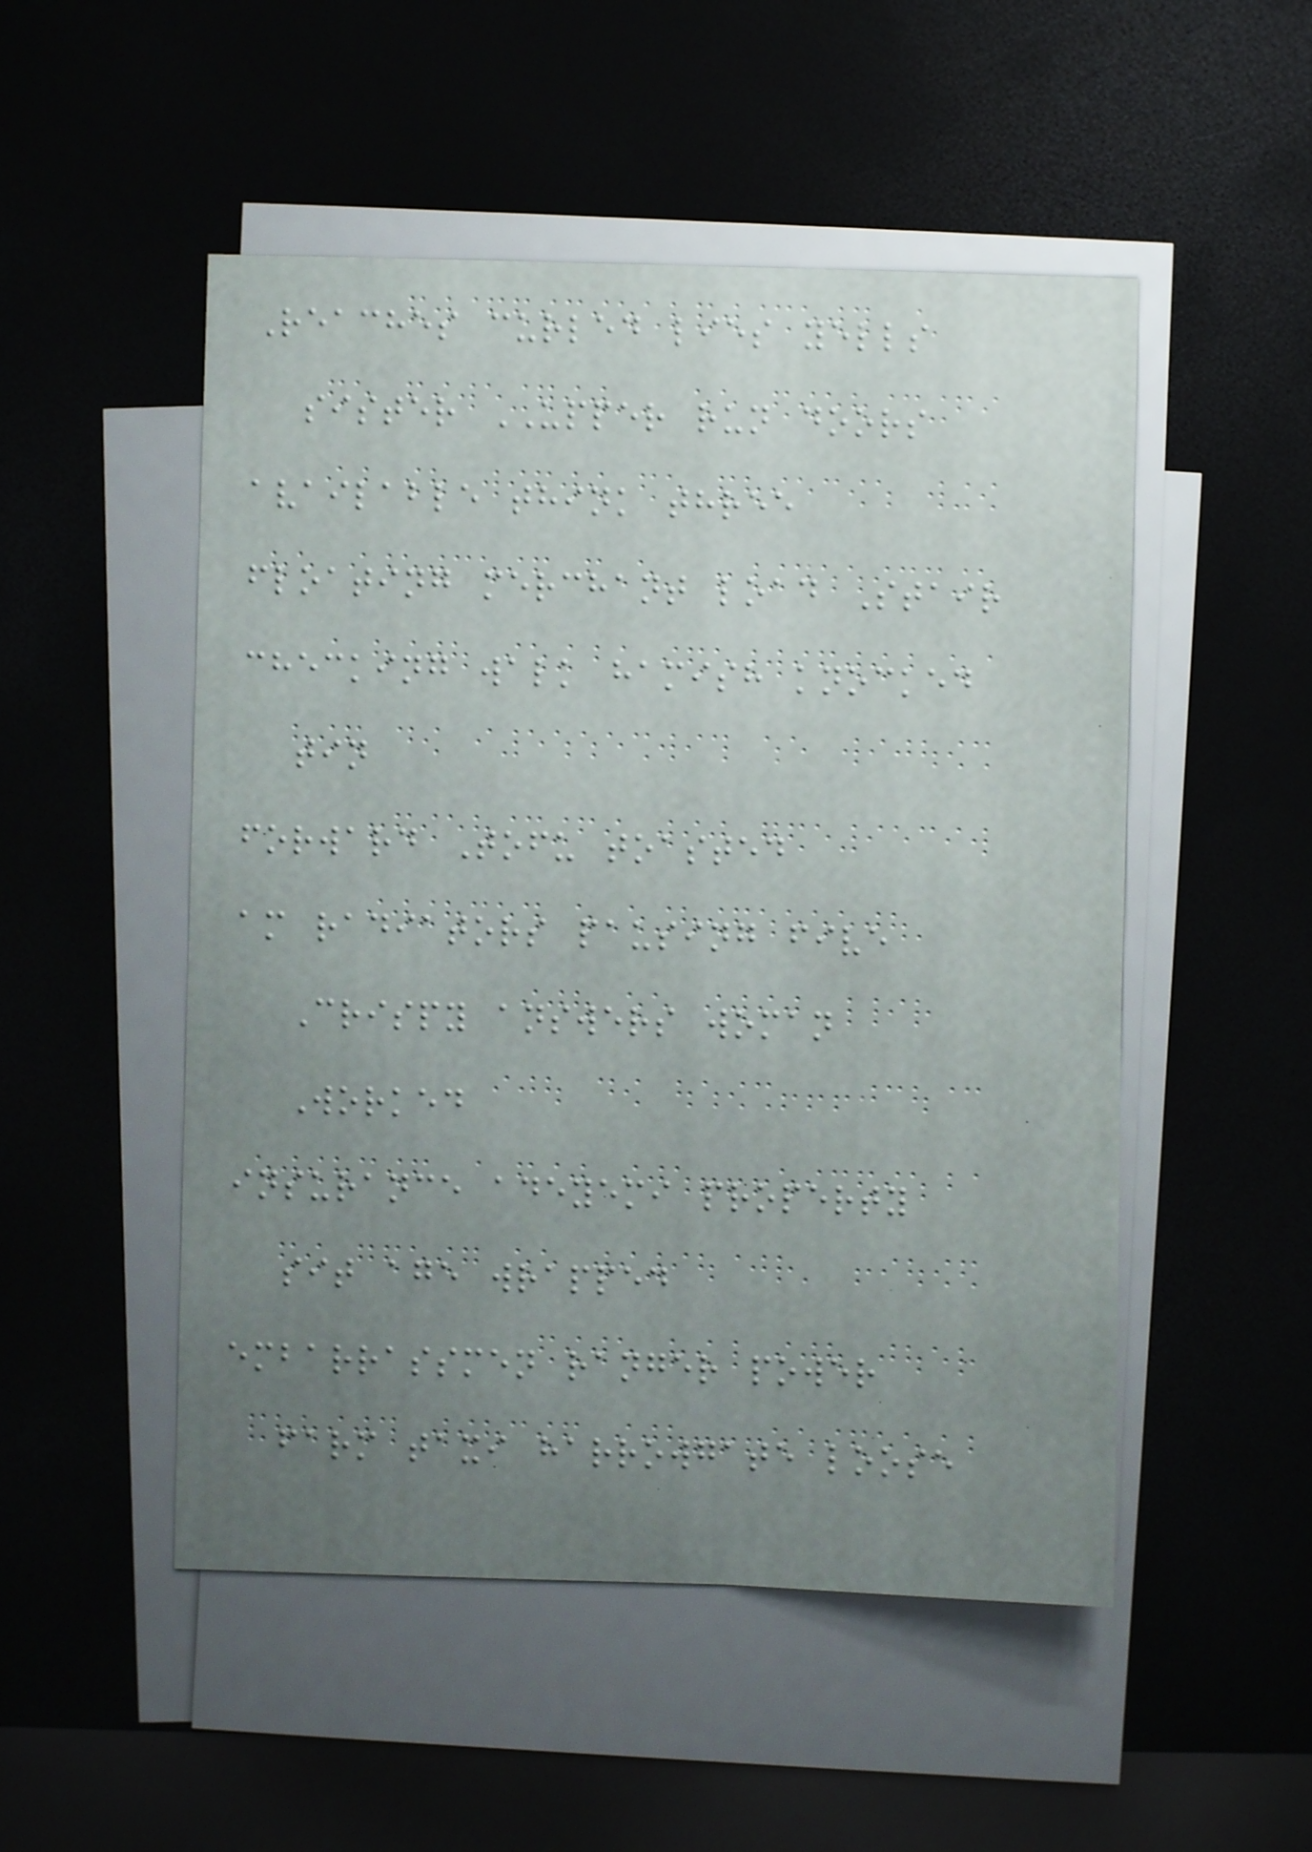Reaches curled lies yells
sister UPPER run doors
available think three
floating merchant load Stair
checking walk hamish knocked
tin
forward Tofu toasted
am radiators pausing five
Crispy answers woman
Worked
insurance adeyemi property
sit age wrapped
embarrassmen ranger power
farm taxi harrowgate loose
